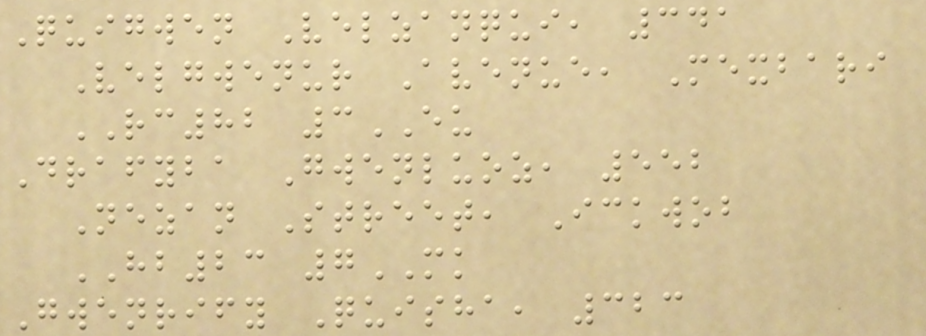Quigwen Velzanqui, 341
Velgwenur Avenue, Mexbari
RC82 3EU
Drafyba Gwenluoz, 552
Nezan Street, Ickwob
HB23 7MK
Gwenrify Quisha, 323
